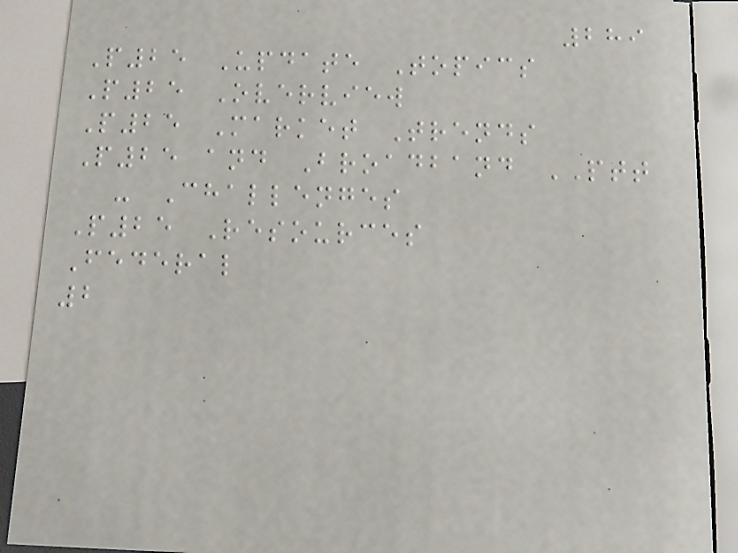289
P25 Update Topics
P25 Overview
P25 Market Trends
P25 and Broadband PTT
- Challenges
P25 Resources
Federal
2
